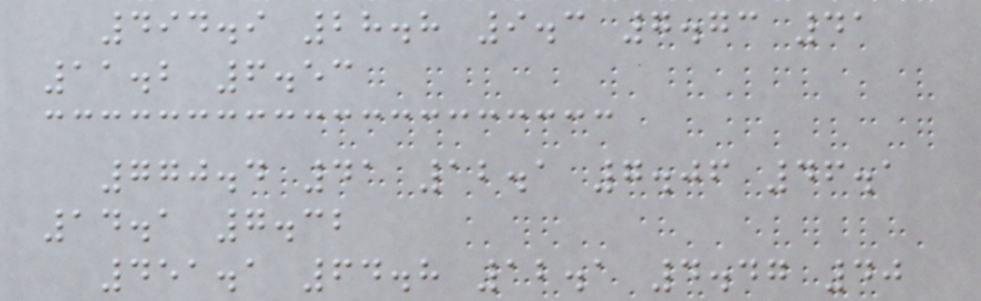494.9 28.8 9.3 7.73 41
11.2 6.53
770.4 41 12.1 7.06 46.1
14.1 7.32
451.1 64.8 12.1 4.47 40
